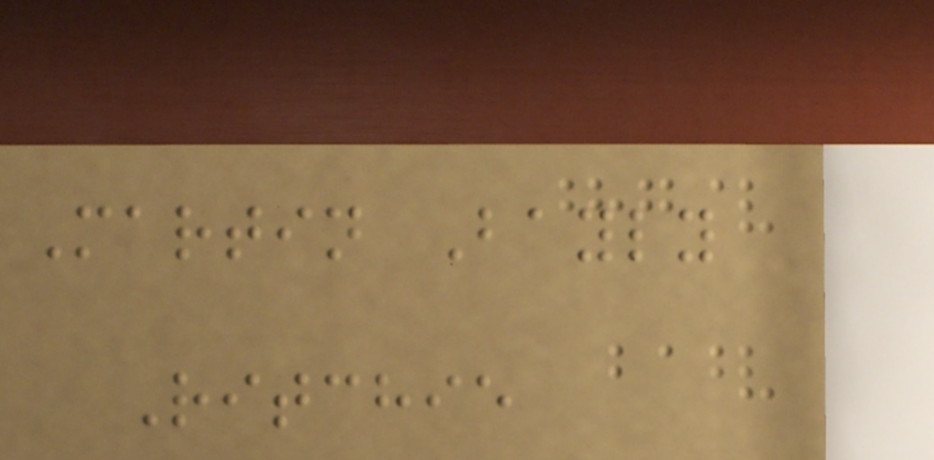Martin Bayly
Ritchie
